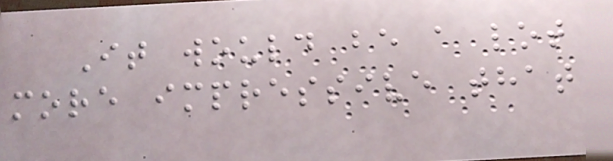It would be a lot
more impressive that
